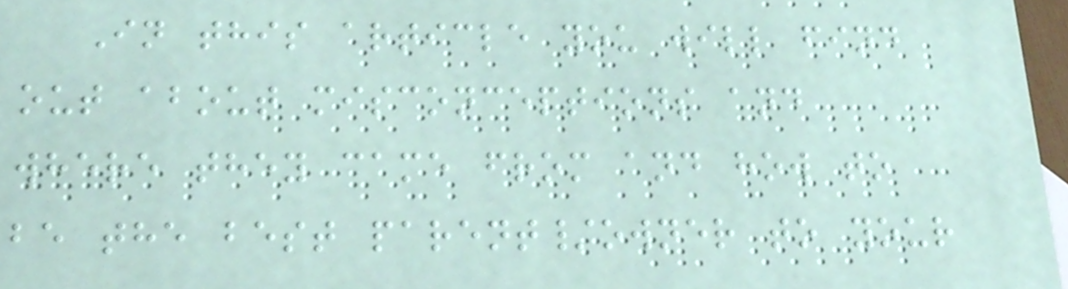In this article you will find
out about misconceptions and
where they came from and how to
be the best parent/owner to your
